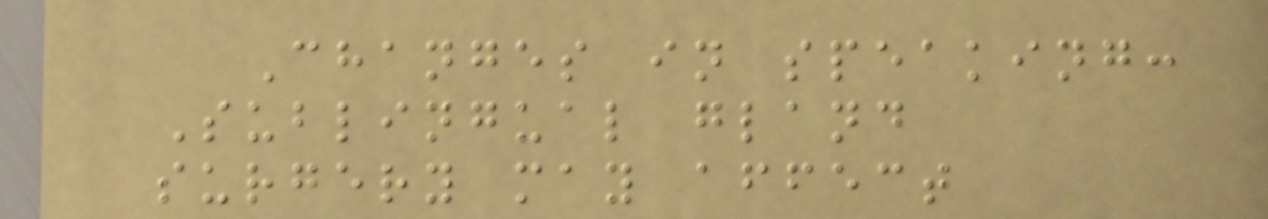Changes in speaking:
Sublingual gland
surgery may affect
